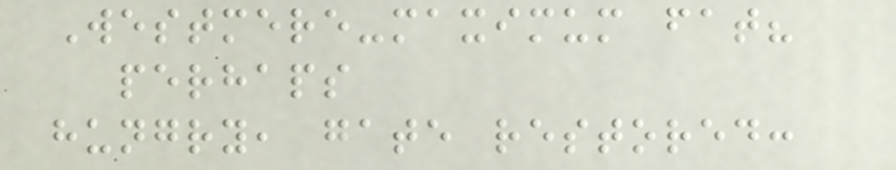Westmere-maximum fat?
perhaps
hungry, gate restored:
